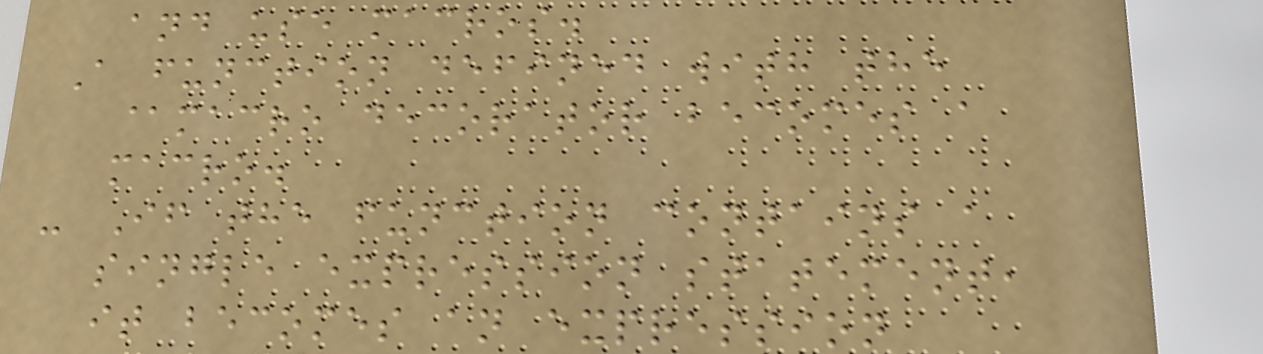and use macros.
A function defined with the
@macro decorator becomes a
macro.
- If the function contains a
single expression statement,
it becomes an expression
